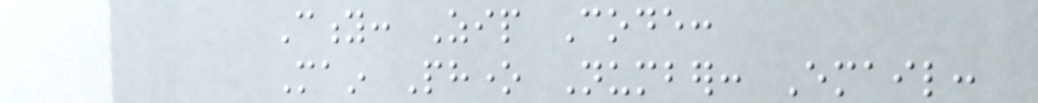City: Zip Code:
Main Phone Number: Email:
